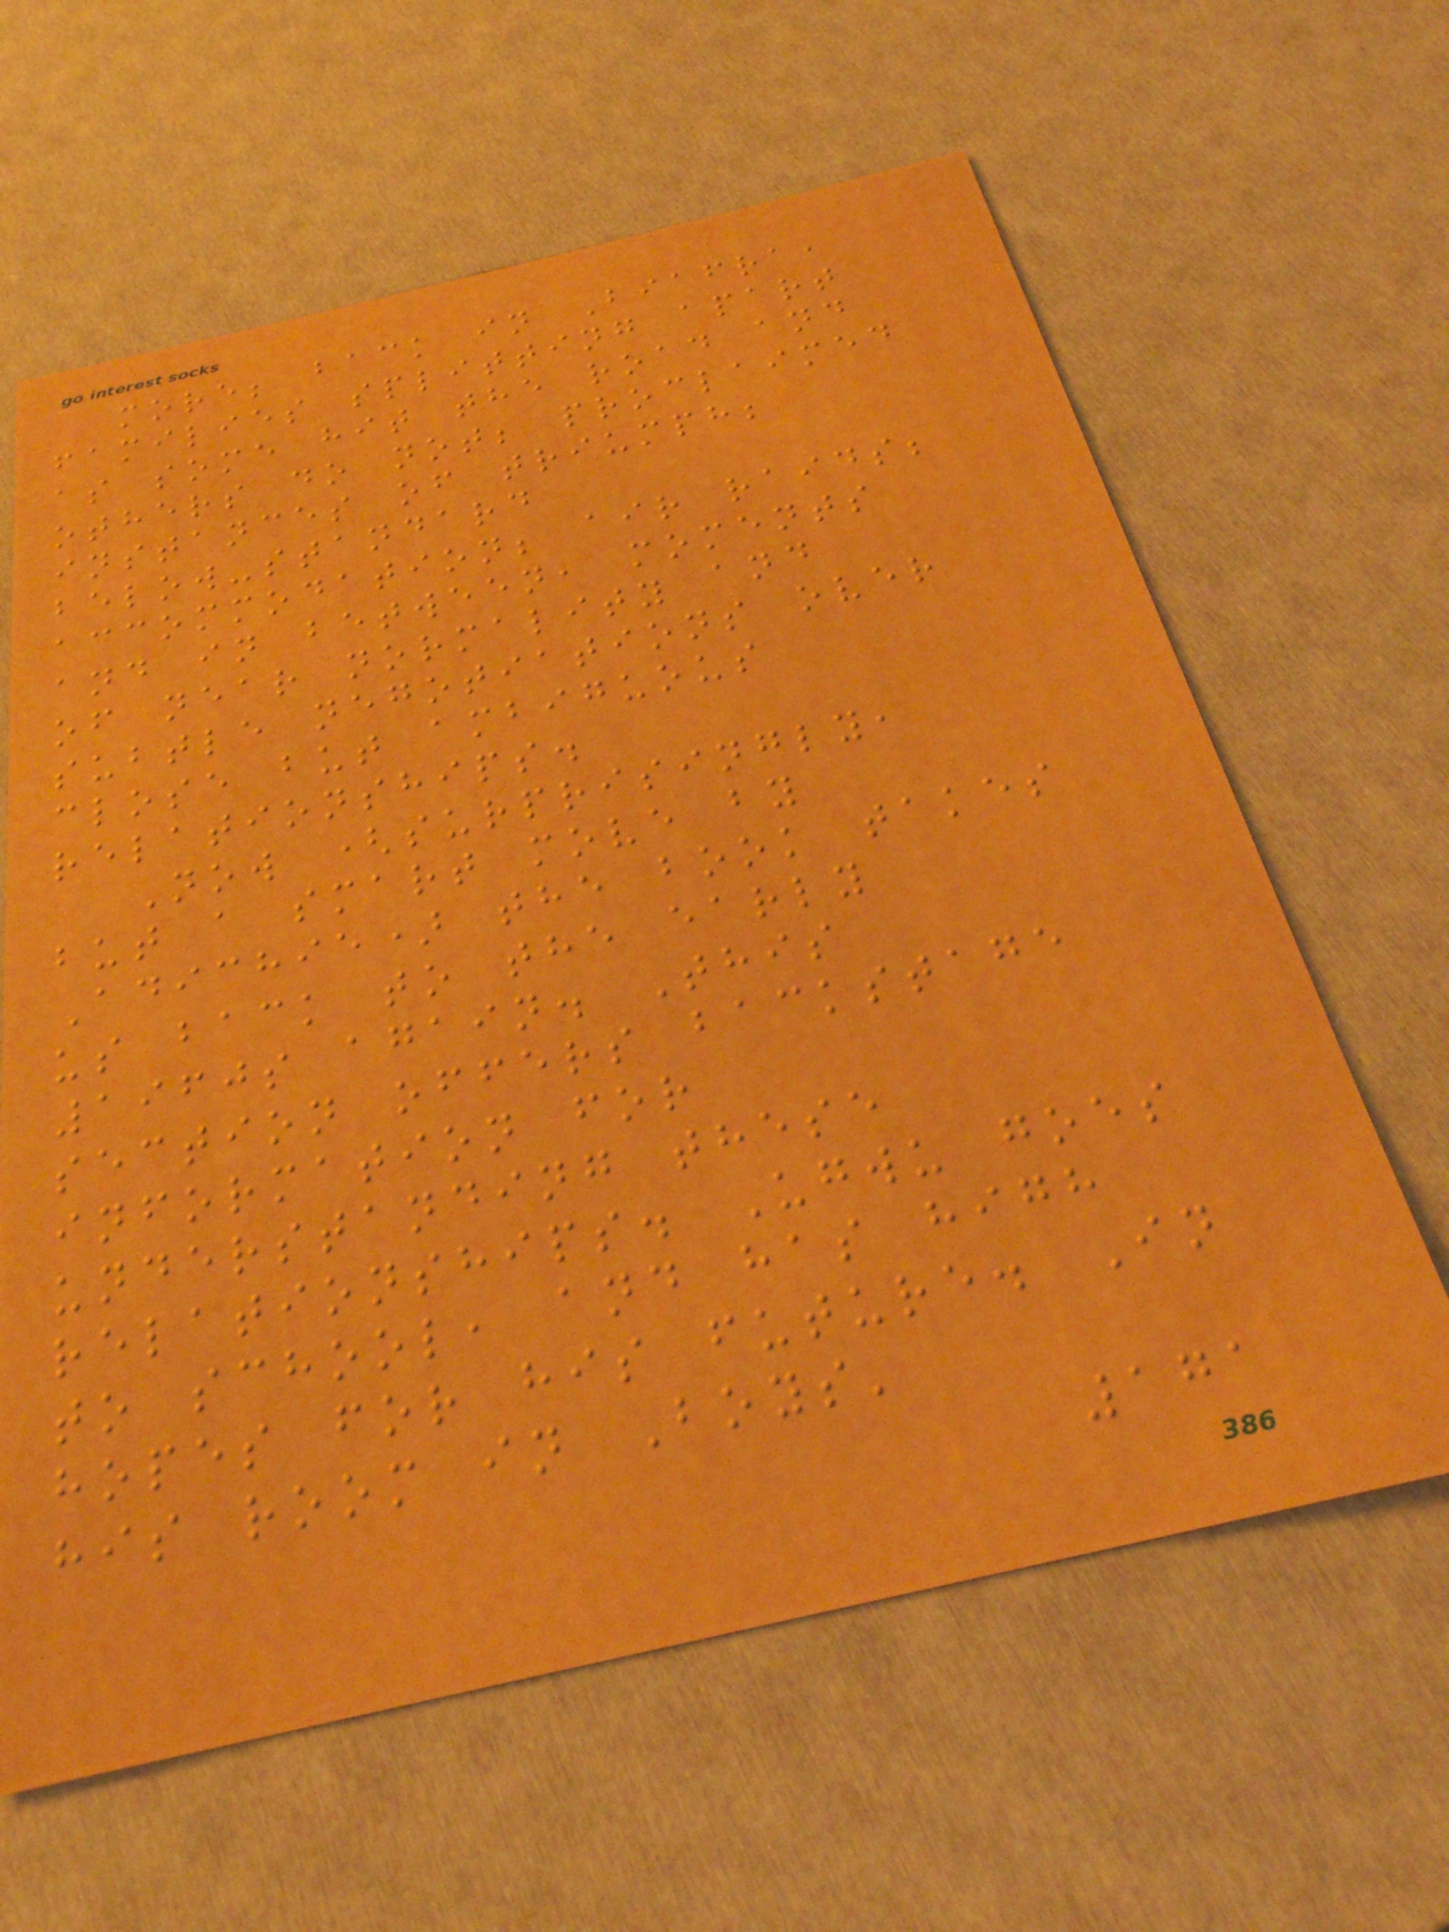more; back in Biafra,
families splitting apart
as some hit the road and
others do not; proclaimed
instances of triumph;
below-standard
accommodation; air raids;
and in between, moments
of near normality and
subtle negotiations over
close but ambiguous
relationships.
Now (surprisingly,
but a smart move by
Adichie) the book takes
us back to the early
1960s again. This
section offers backstage
information for
understanding these
relationships. Ugwu goes
to school, and has high
hopes for his future. In
his room in Boys'
171
